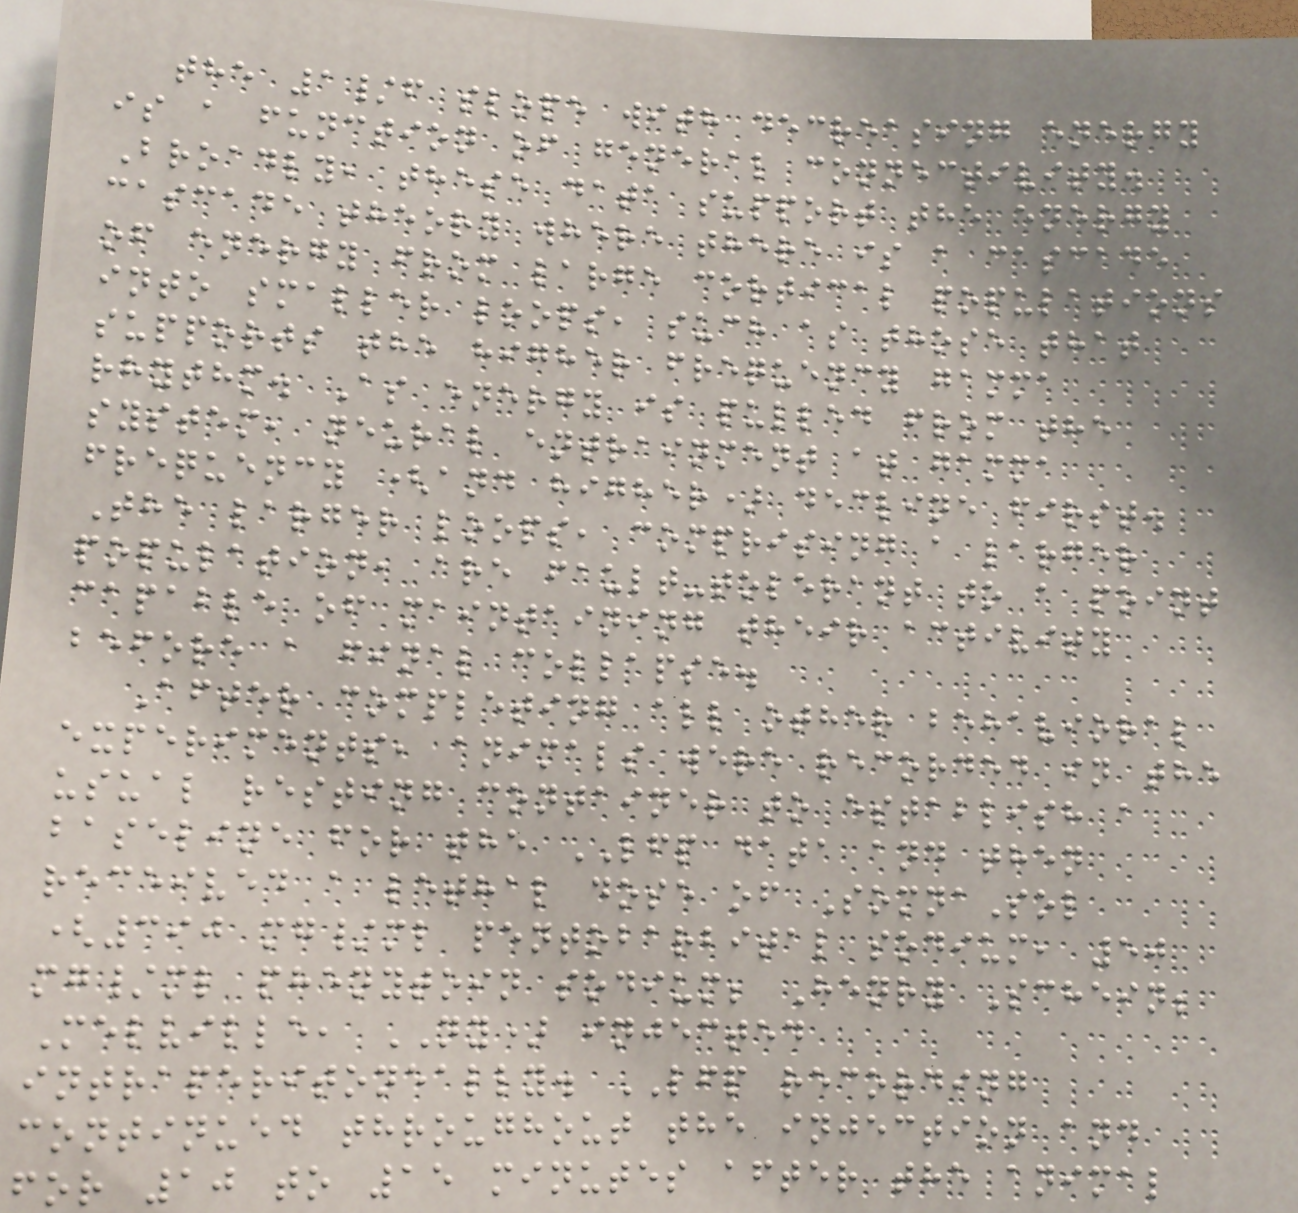the 1/f slope with decreasing energy
is a function of general connectivity.
Broadly, these data support the energy
cascade theory where there is a cascade
of energy from large cortical populations
into smaller loops, such as those that
supports the higher frequency gamma
rhythm. As energy is pulled from the
system, neural entrainment at gamma
frequency (and higher) decline first.
The larger loops, comprising a larger
population, are fault-tolerant to a point
capable of maintaining their activity
before a final collapse.
After completing all other behavioral
experiments, animals were recorded in the
usual resting container to establish a
baseline for the LFP data and then
received a lethal dose of SomnaSol
(390 mg/ml pentobarbital sodium, 50
mg/ml phenytoin sodium; Henry Schein;
Melville, NY) injected
intraperitoneally. LFP recording
continued throughout the injection and
for 10 to 15 minutes after the animal
